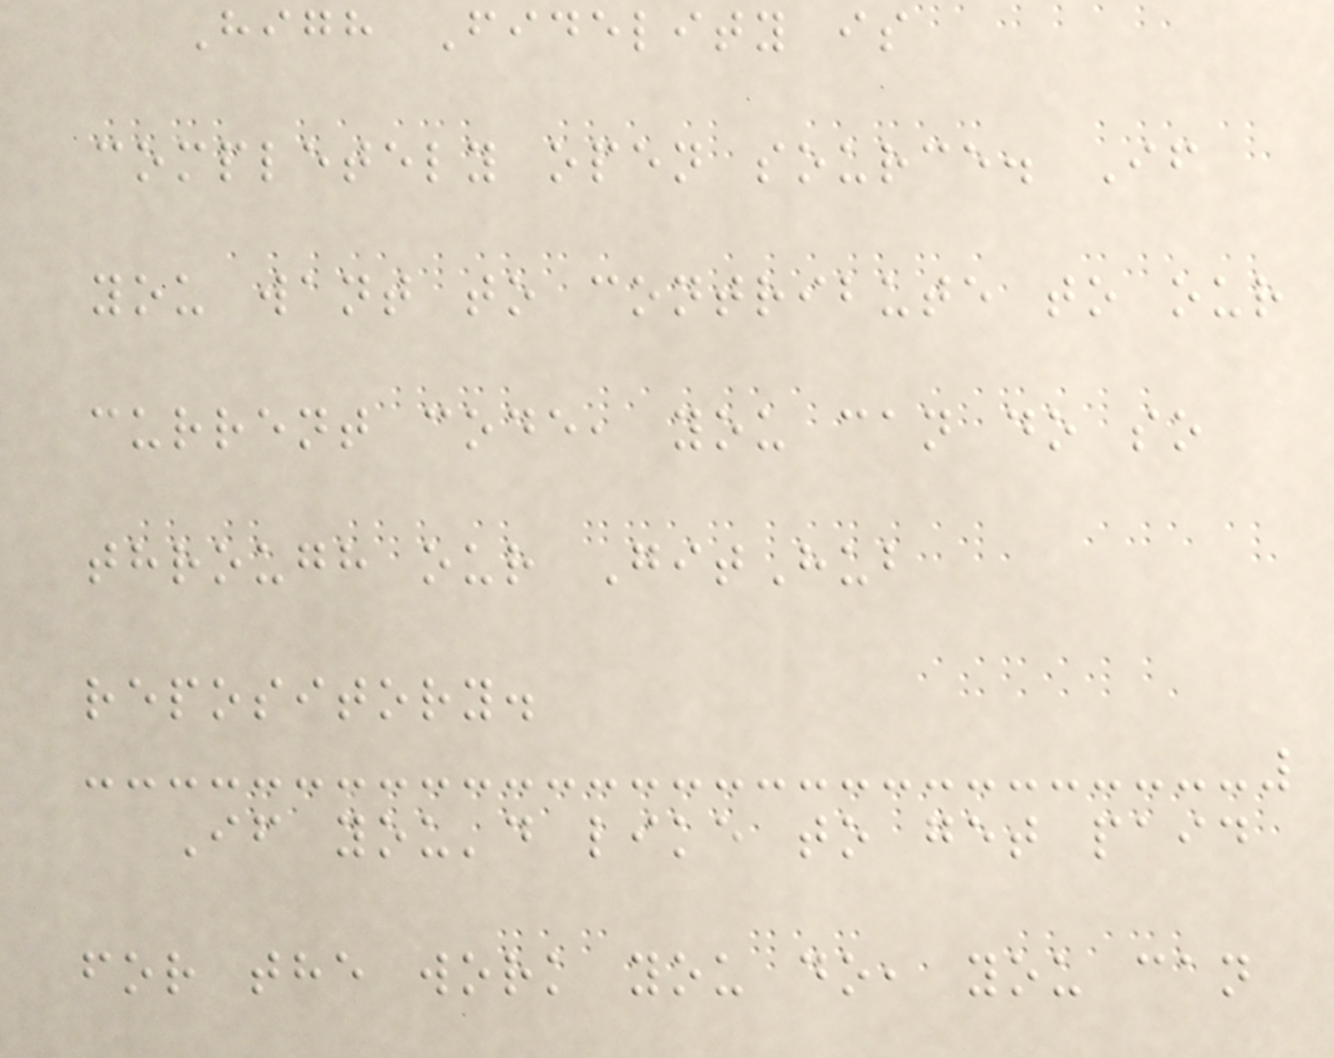High Fidelity is
completely open source. If
you want to contribute to our
current code, you can do so
through our GitHub
repository.
If you'd like to get paid
for the work you do, you can
